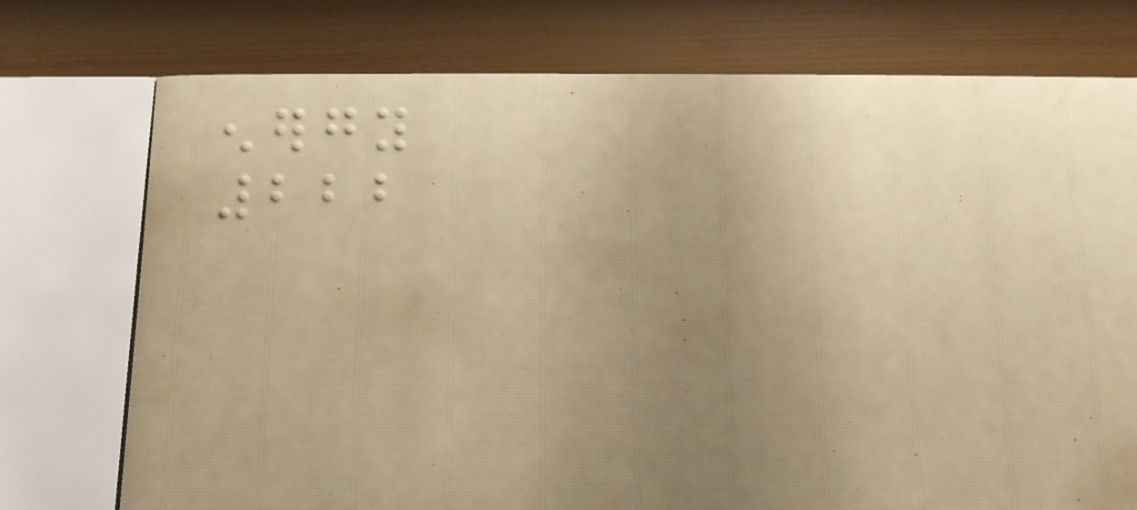energy
222
